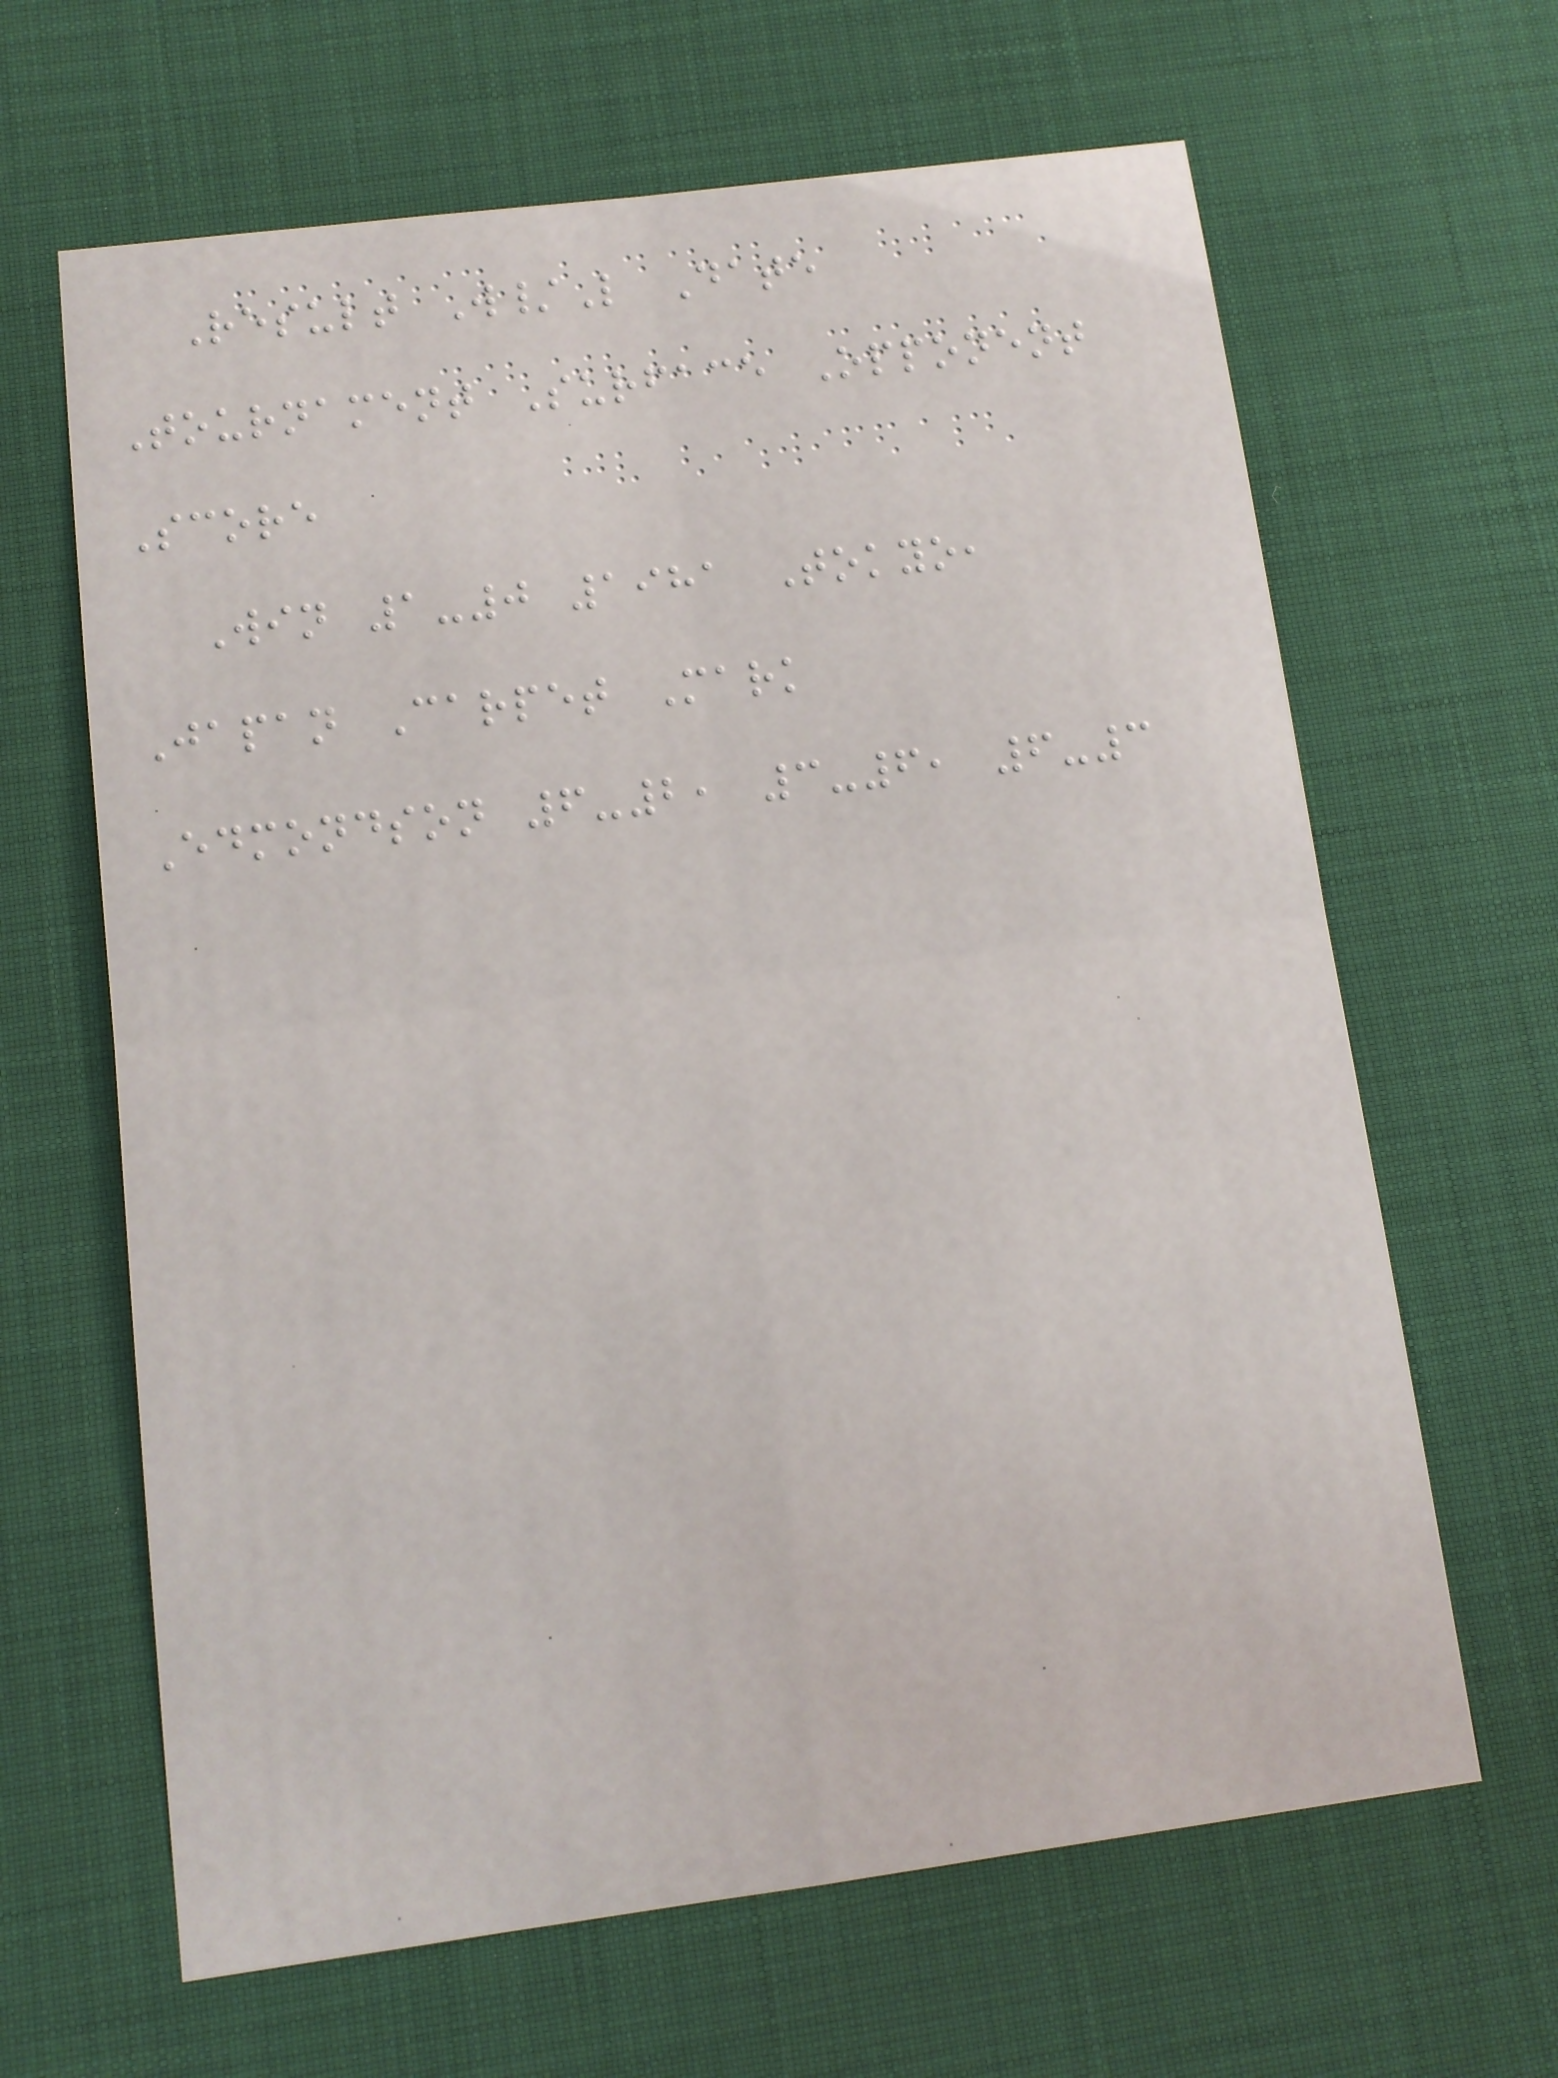Result W/L Date
Tournament Surface Opponent
Score
Win 1-0 1981 Tokyo,
Japan Carpet Mark
Edmondson 6-2, 3-6, 6-3
